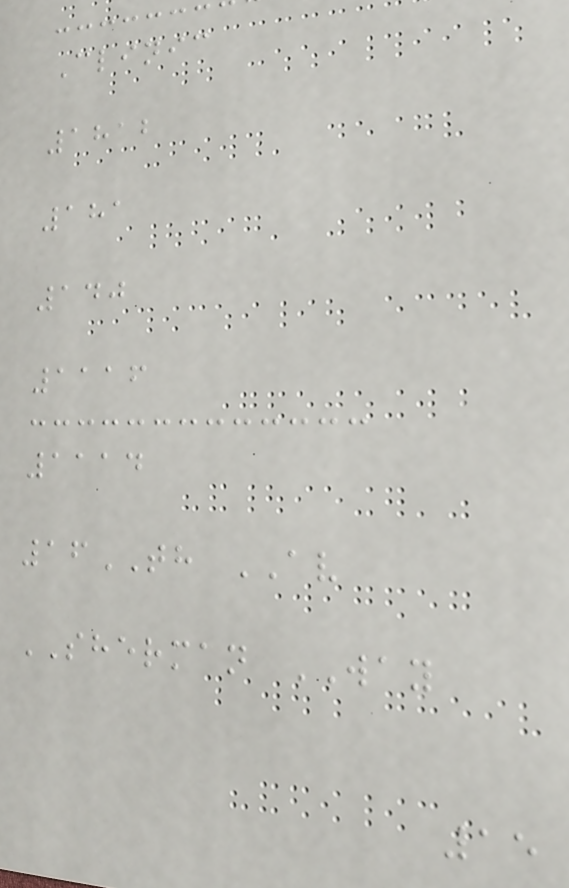Clinic
1812
181
140
1116
1114
16TH AV
SHERMAN WAY
15
